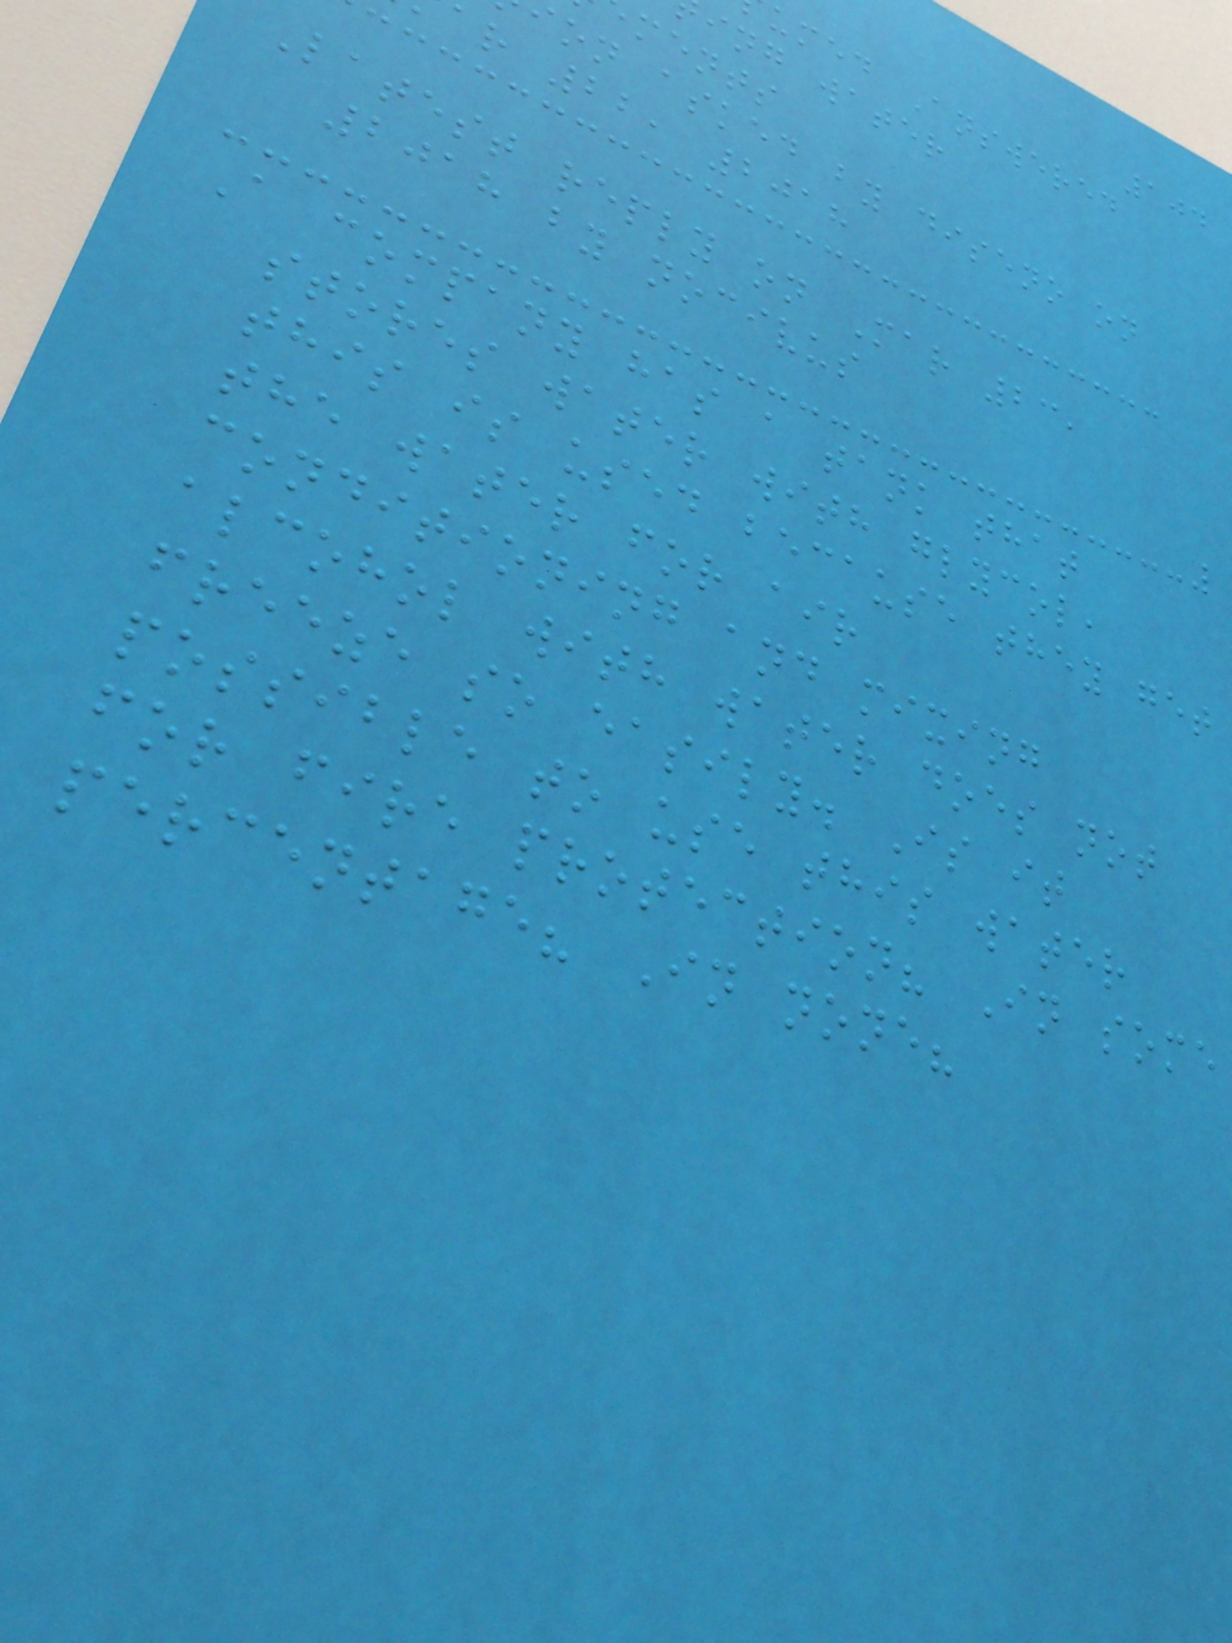104
umed Answered
ing water
ments
on asked by diseno on
ar 22, 2018
Latest reply on Mar 23,
2018 by nocivus
A company has a tank that
stores water with glycol,
this is used because they get
the water for air
conditioning and mixing
alcohol with water does not
freeze so easily. Is it
possible to use this water
for fire protection? In some
percentage? In none?
